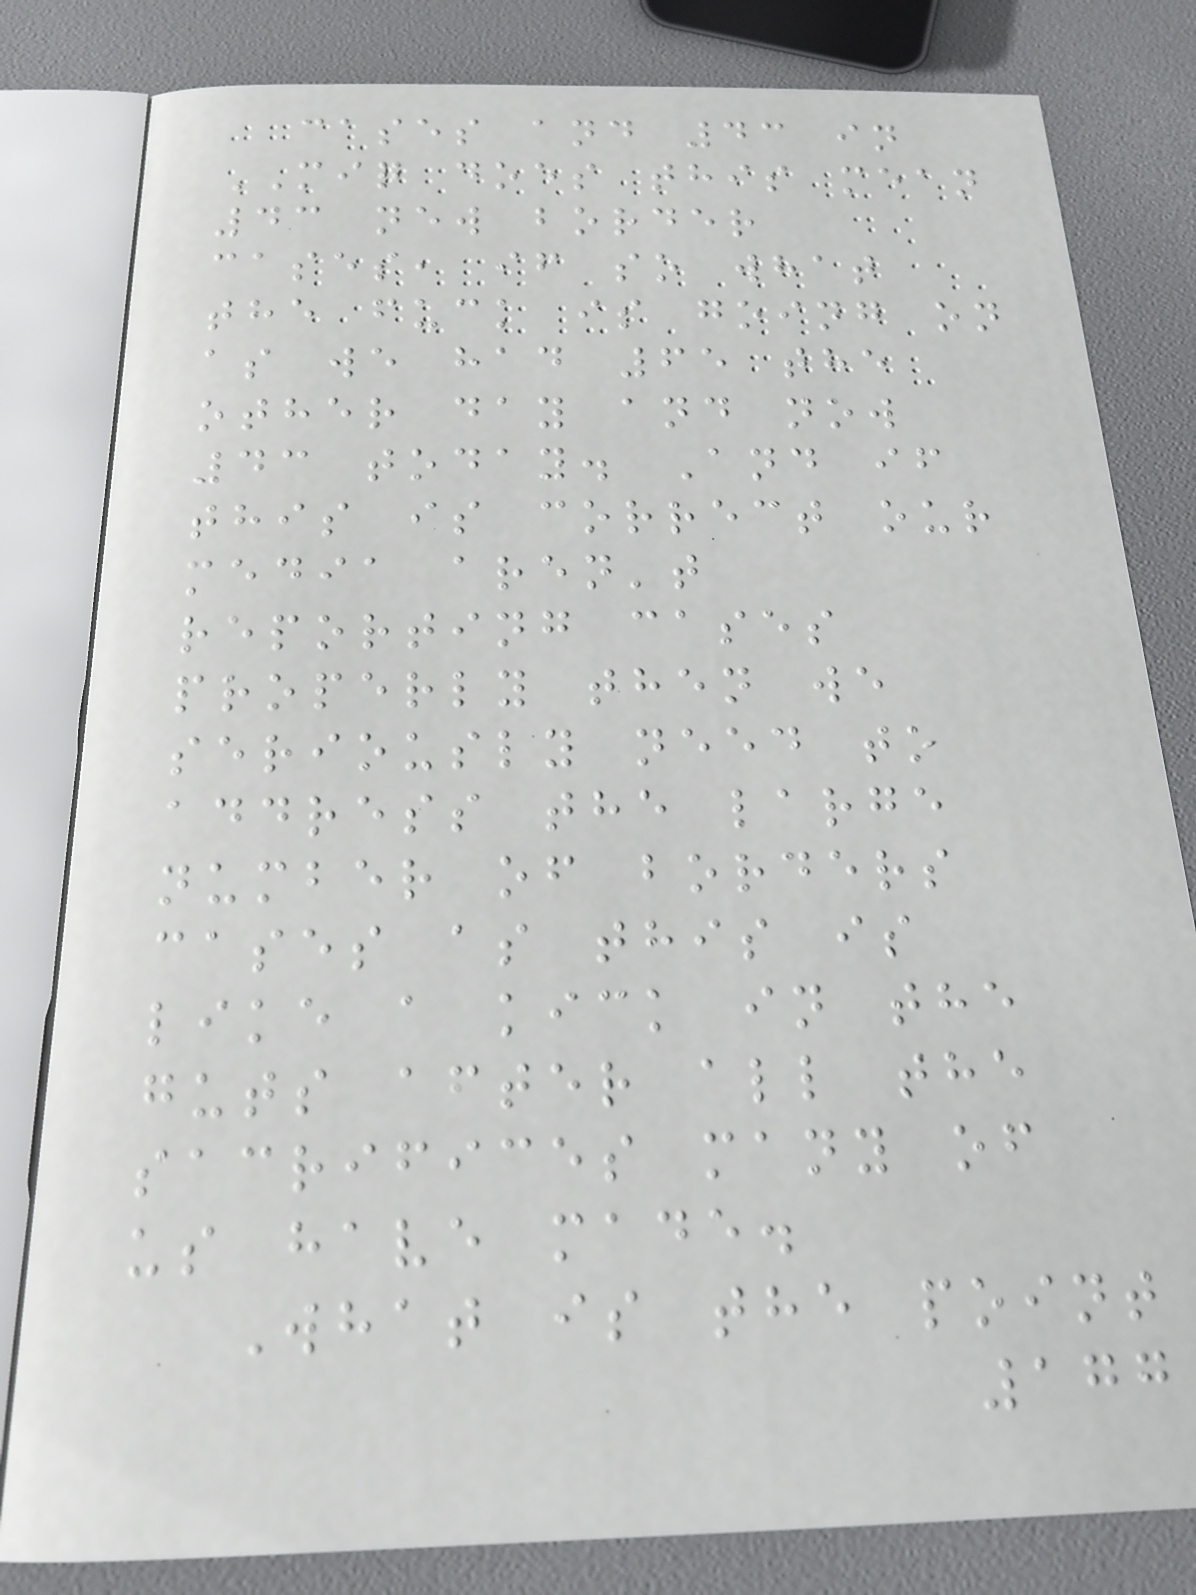cases and 43 in
MIQ does this mean
43 new border
cases, if so what
the fuck is going on
as we had 65 the
other day and now
43 today. And if
this is correct our
media aren't
reporting cases
properly then we
seriously need to
address the large
number of borders
cases as this is
like a kick in the
guts after all the
sacrifices many of
us have made.
What is the point
177
